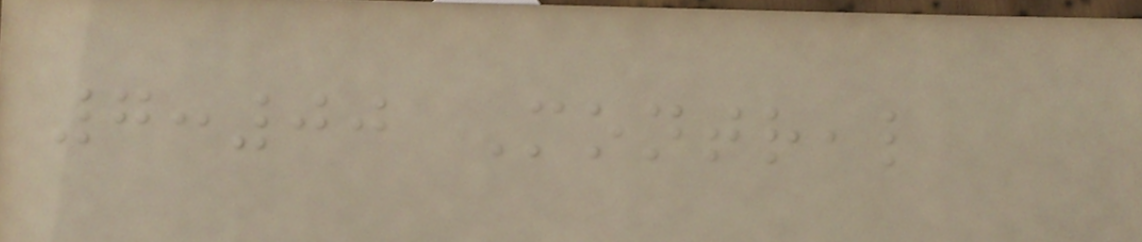7:00 Montreal
